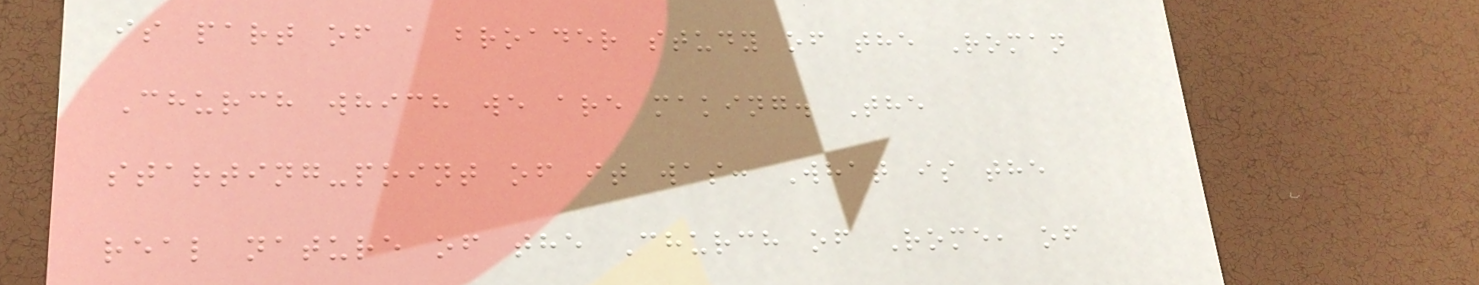is part of a broader study of the Roman
Church which we are making. The
starting-point of it was: What is the
real nature of the Church of Rome, of
